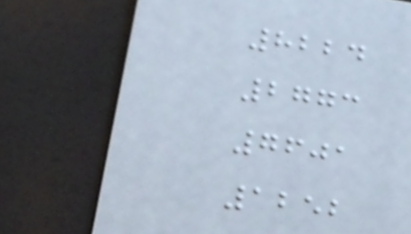8224
2773
7601
1252
